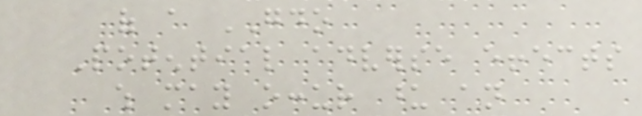of a GDO
Potential adverse effects
which may occur upon an
